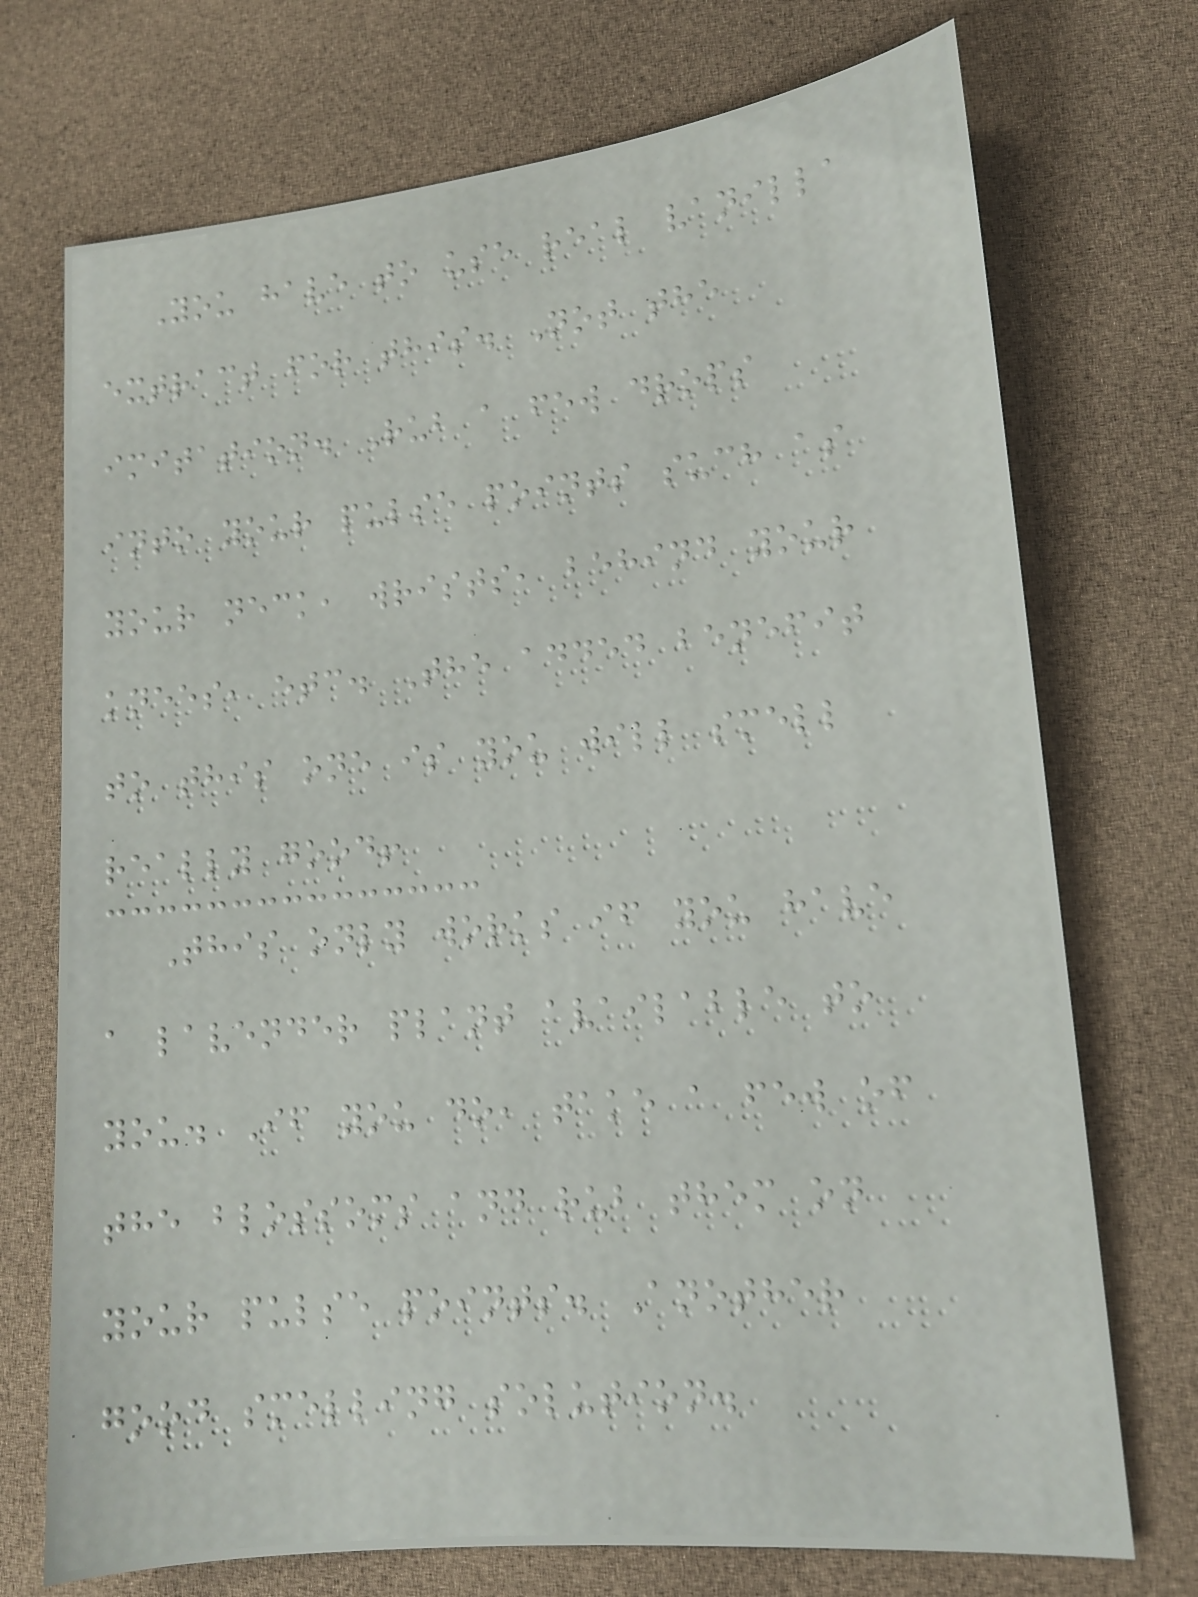You have to use real vanilla
extract for this. Not the
imitation. Rub a few drops
into your pulse points such as
your neck, wrists, behind your
knees, etc. The added benefit
to this one is you will smell
really good!
This only works if you have
a lavender plant available to
you. If you do, take a few of
the blossoms and rub them on
your pulse points. Another
good smelling solution.
